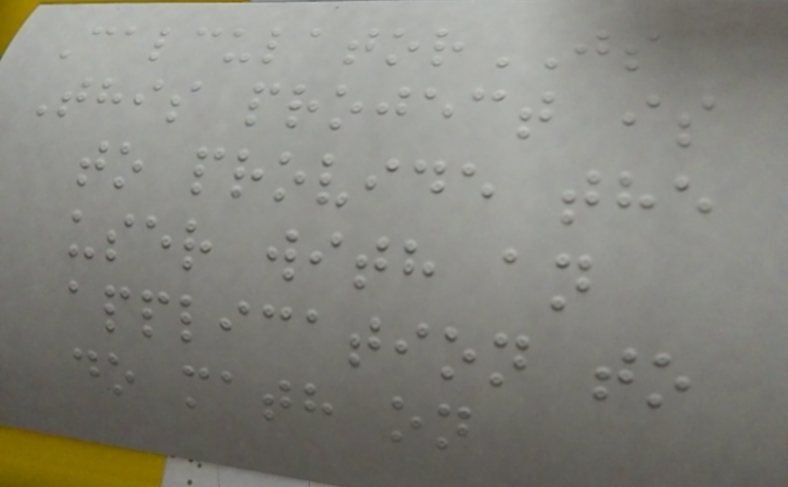CalculatorJS
This project is
to provide the
user with an
application to
do math on
